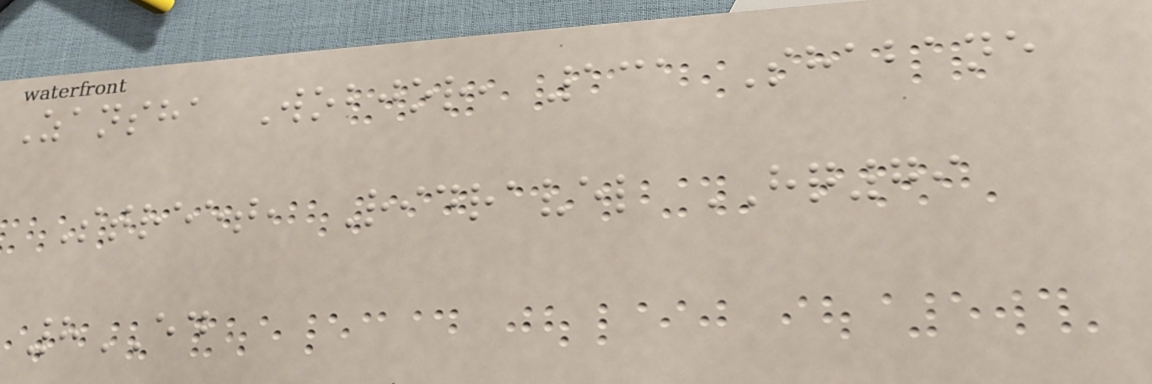Zansha Wobjor, 131 Shabane
Street, Ridravel HQ79
8ED
